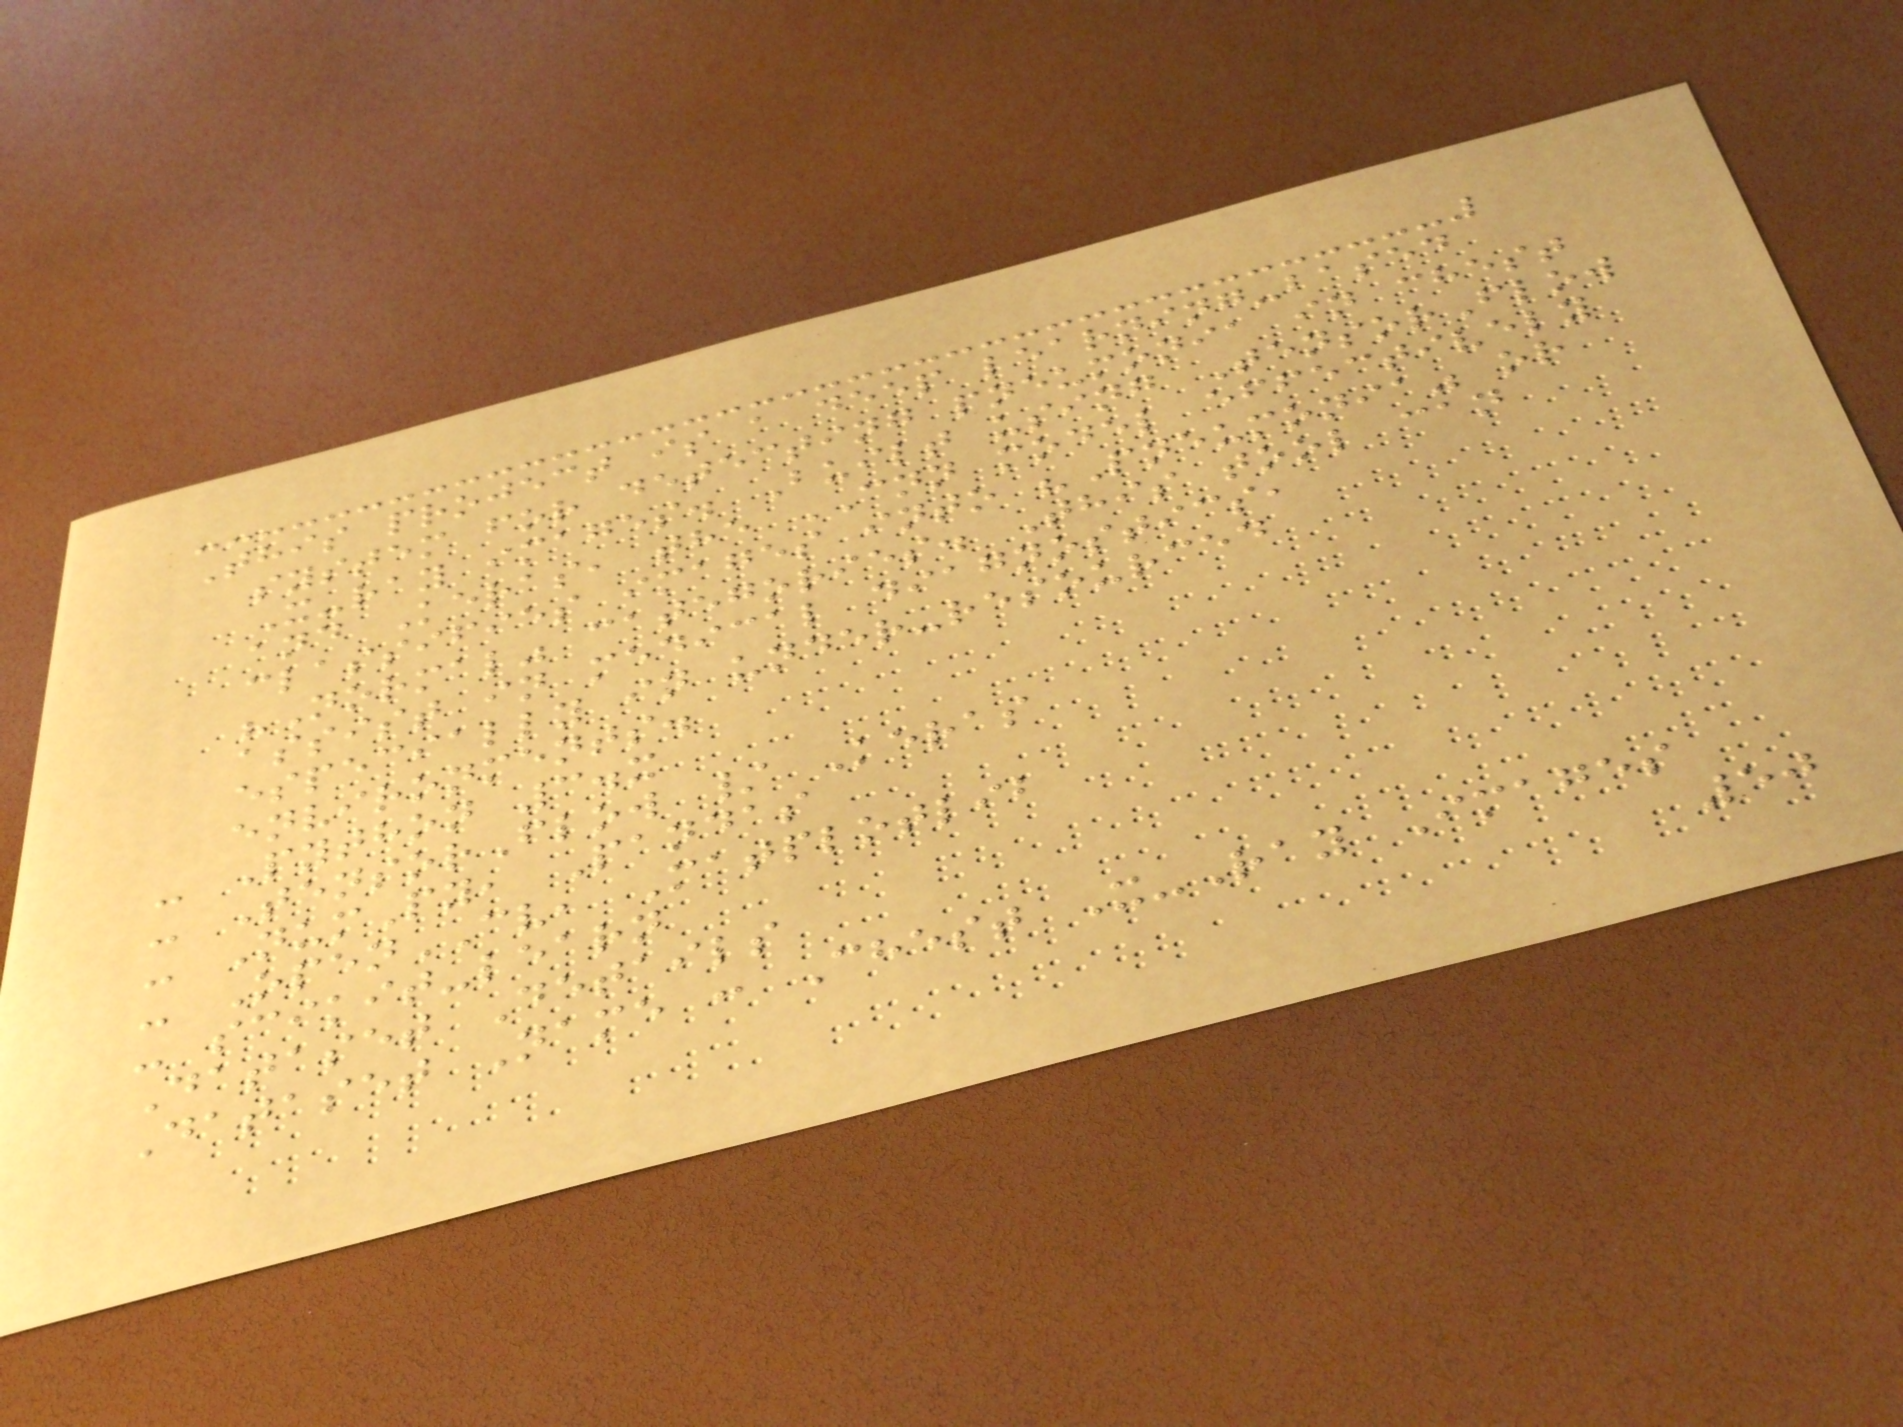This project is a deep learning-based
system for detecting pneumonia in chest
X-ray images. Built using TensorFlow
and Keras, the CNN model effectively
classifies images into "Pneumonia" or
"Normal" categories. This tool can
assist in medical diagnostics,
especially in under-resourced
environments.
- Python 3.x
- TensorFlow / Keras
- NumPy, Pandas
- OpenCV, Matplotlib
- scikit-learn
Dataset Details
Dataset Name : Chest X-Ray Images
50
